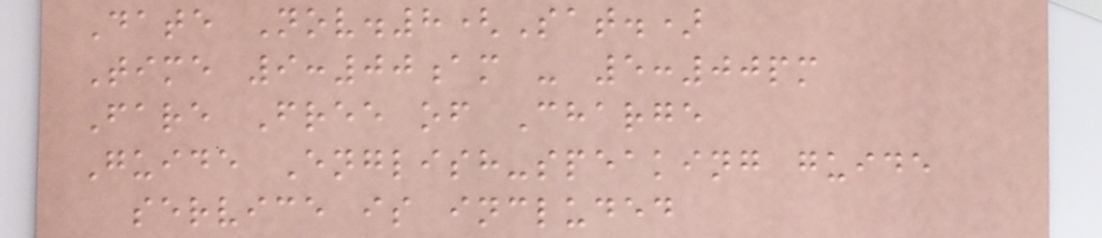Date Nov.8(Sat.)
Time 9:00am - 5:00pm
Fare Free of Charge
Guide English-speaking guide
service is included
